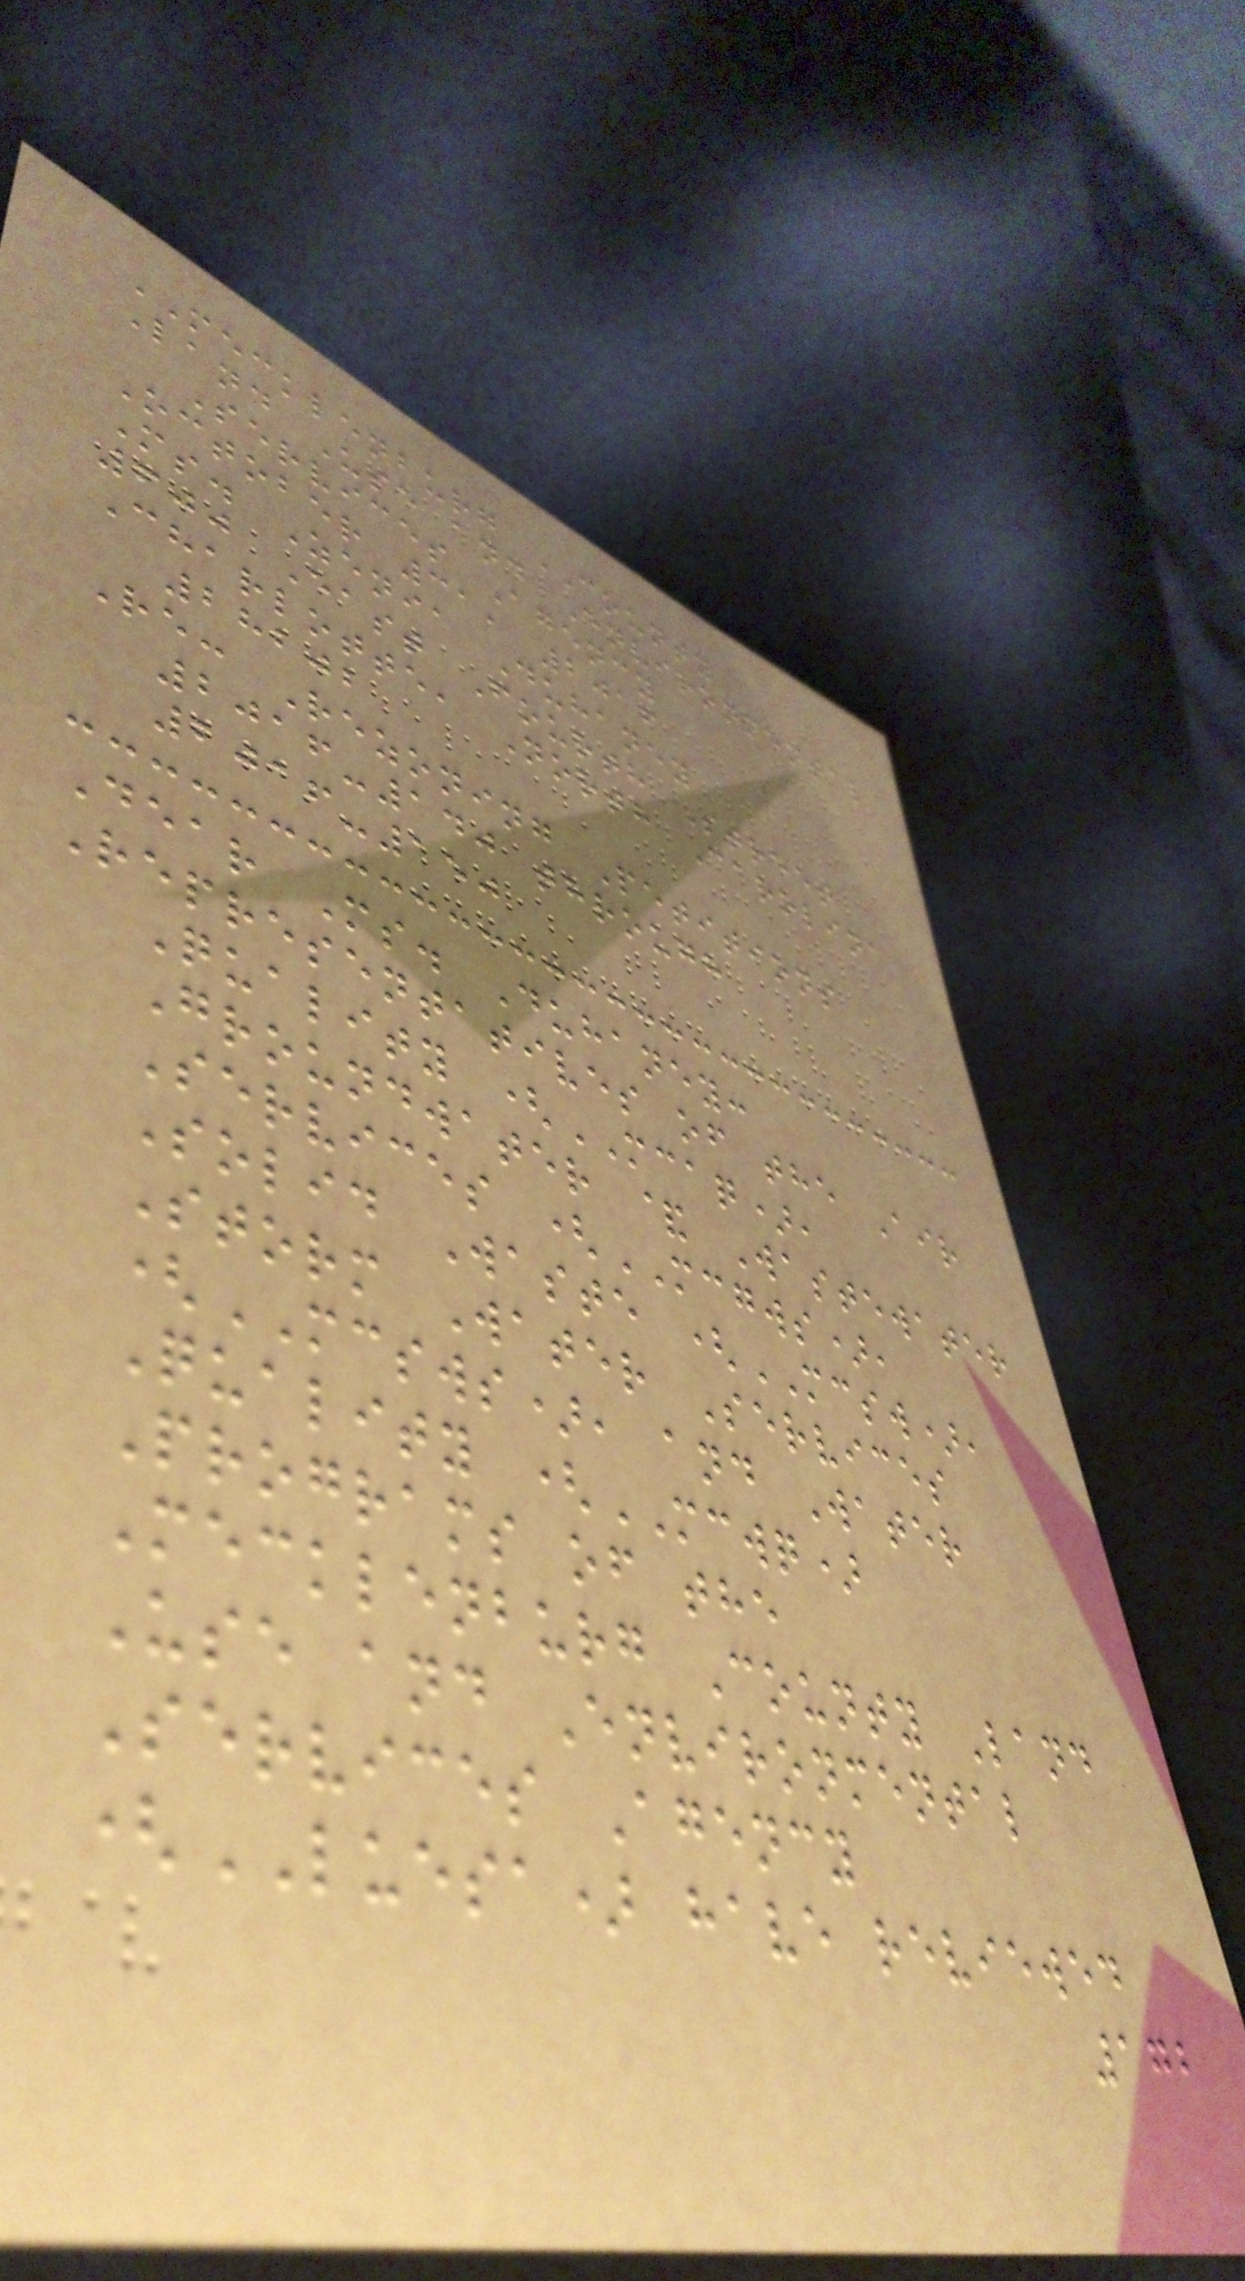MECKLENBURG COUNTY
Land Use and Environmental
Services Agency
October 31, 2016
Ms. Zenia Duhaney
600 East Fourth Street
Charlotte, North Carolina
28202
Re: Rezoning Petitions
2016-140 through
2016-150
Dear Ms. Duhaney:
Representatives of the Air
Quality (MCAQ),
Groundwater & Wastewater
Services (MCGWS),
Solid Waste (MCSW),
Storm Water Services
(MCSWS), and Water
Quality (MCWQ)
Programs of the
Mecklenburg County Land
Use and Environmental
Services Agency
(LUESA) have reviewed
172
